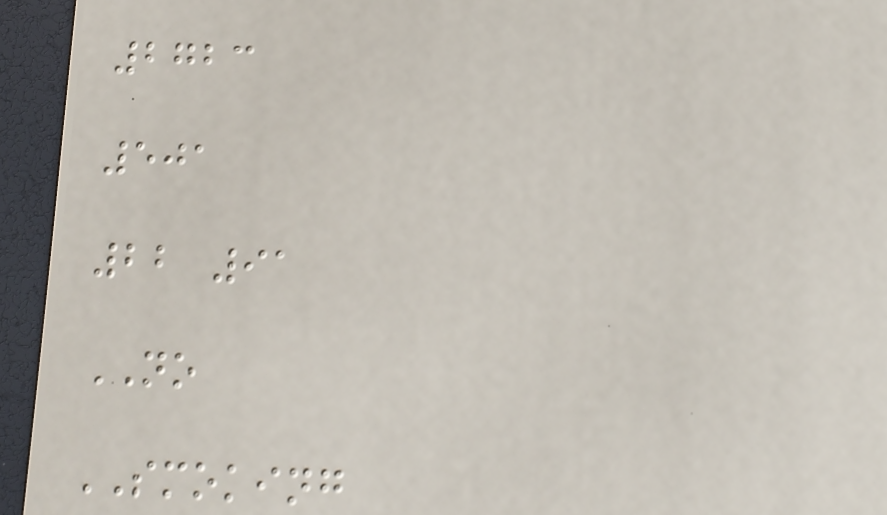2723
501
22 91
NO
SMOKING
